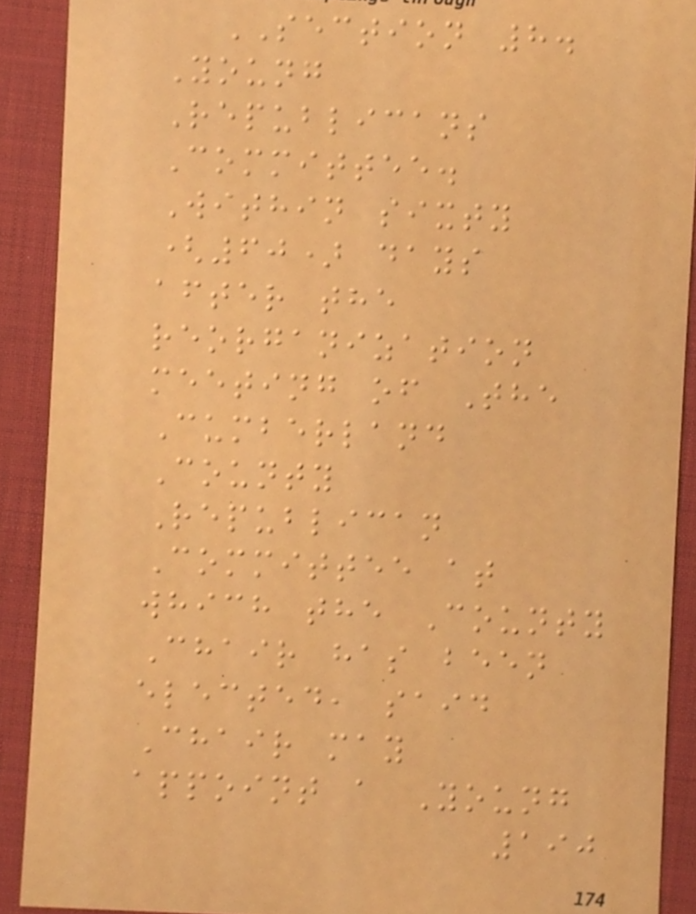SECTION 8.
Young
Republicans
Committee.
Within sixty
(60) days
after the
reorganization
meeting of The
Cumberland
County
Republican
Committee at
which the County
Chair has been
elected, said
Chair may
appoint a Young
190
